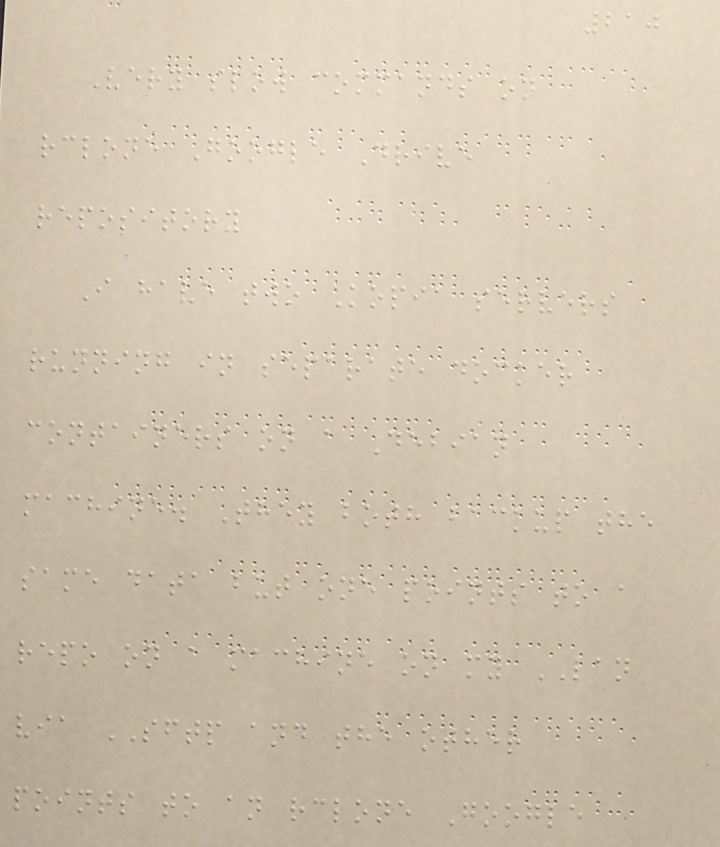210
Very slow commands on
rclone Google Drive
repository
I have two Kopia servers
running in separate docker
containers on a Debian
machine. They both backup the
same data but one points to a
repo on a machine on my LAN
via SFTP and the other
points to an rclone Google
